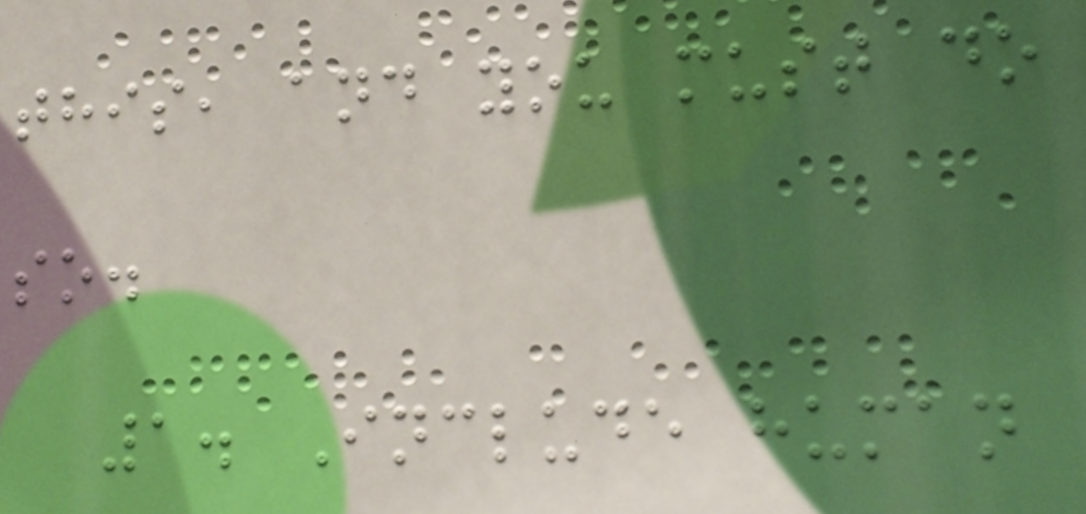this, and you must do
so.
1. Include human
